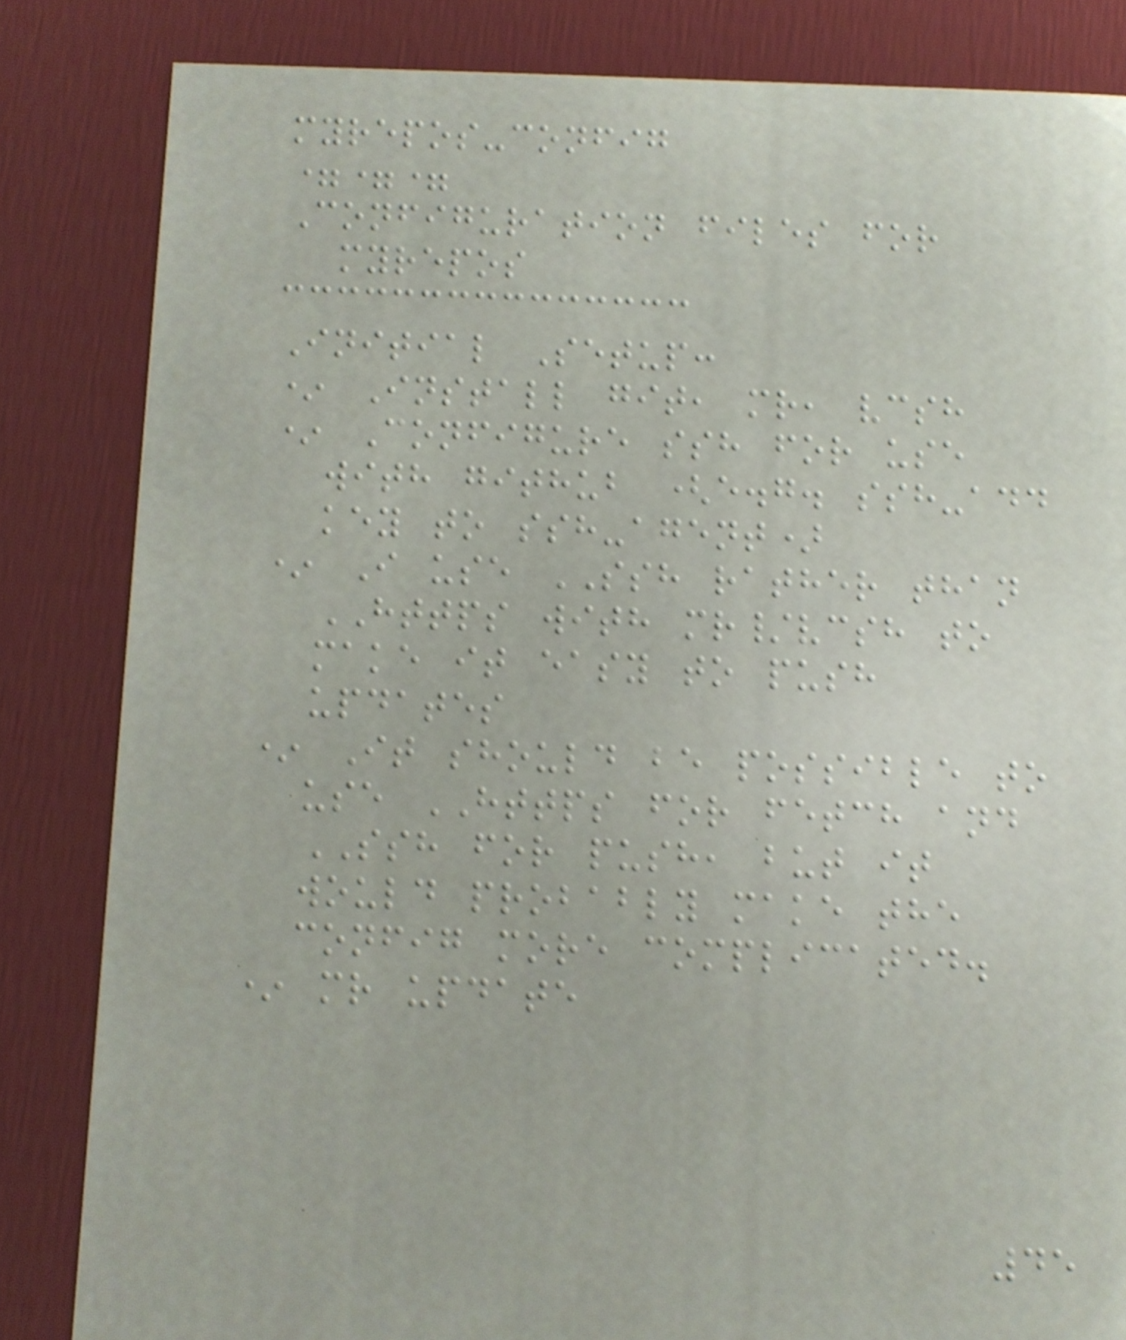myrepos-config
===
Configuration files for
myrepos
Initial Setup:
* Install git, mr, vcsh
* Configure ssh for use
with github (e.g. ssh-add
key to ssh-agent)
* I use SSH rather than
HTTPS with mr/vcsh to
make it easy to push
updates
* It should be possible to
use HTTPS for fetch and
SSH for push, but it
would probably make the
config more complicated.
* mr update
45
